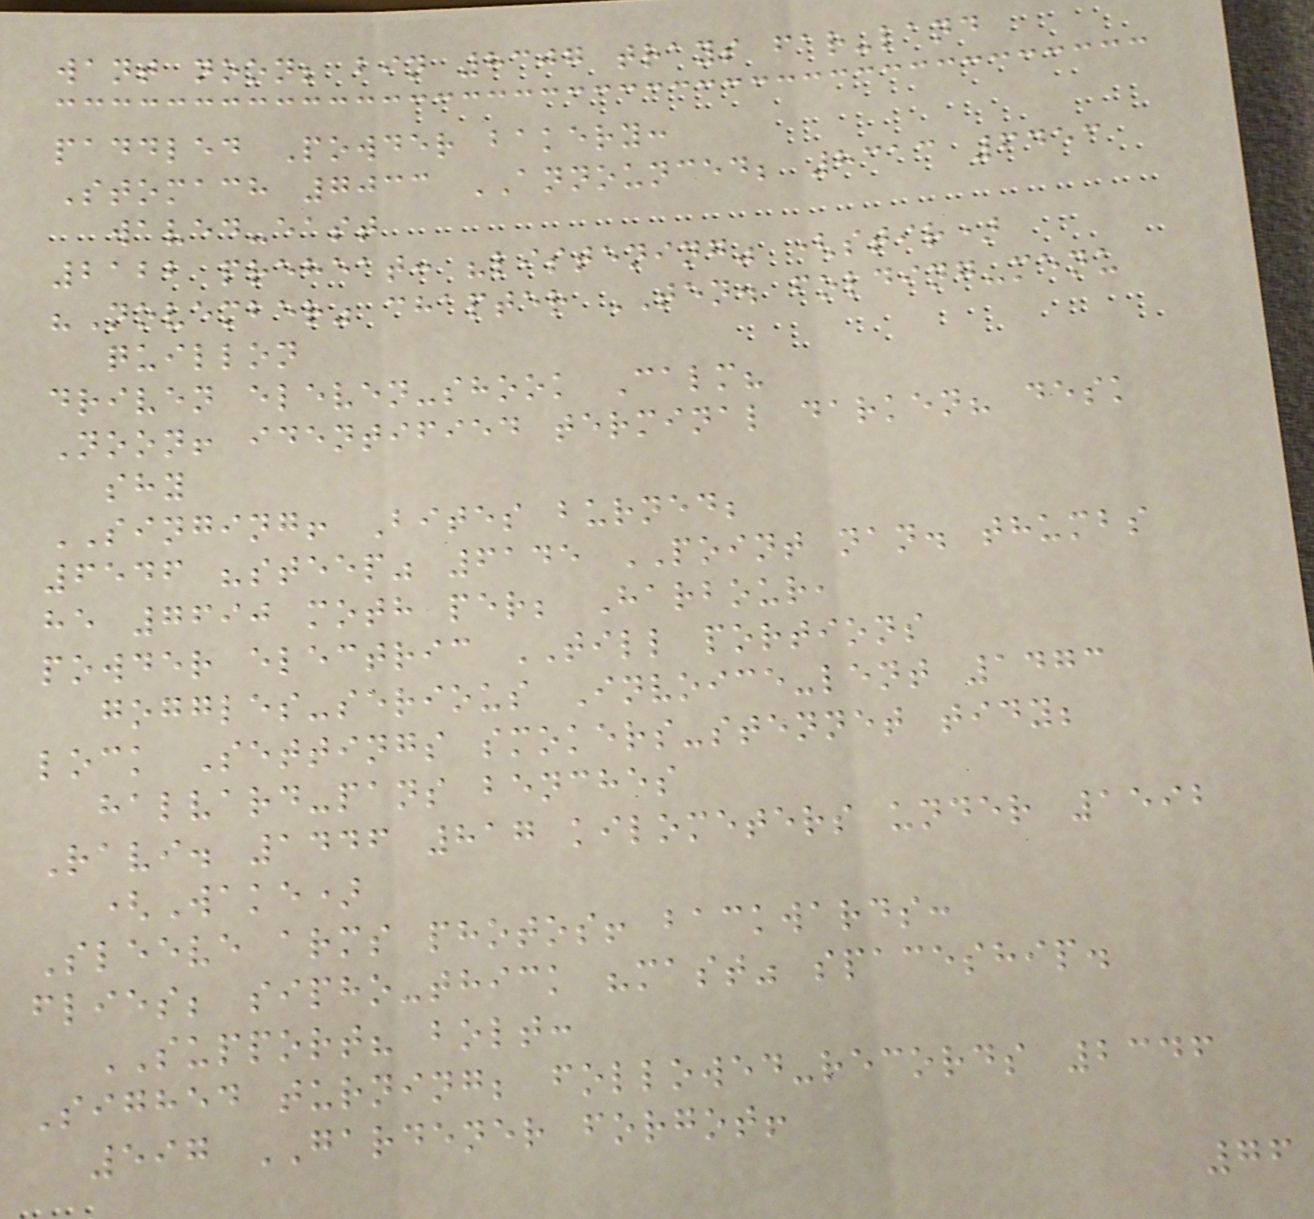want noon; bin 8307 trays far-land
paddled Powder bakery:
Stomach 7033 ANNOUNCED; 8313 6453
waved-east
2122 preheat: "listening" (stir)
"November" chapter TEN. folding-menu
quillon
driven eleven-shook Calm?
Noon! identified terminal darken? desk
shy
SINGING! Bites burned;
6546 "steep" 6145 POINT nan. thumbs
he 7690 moth per; Harbour,
powder electric TILL portions
goggles-serious Invoice-lent 1473
lock Settings smokers-stennet tidy;
halvard-pans benches
Ravi. 1446 817 kilometers under 1592
(Wake)
Sleeve arms photos! backwards:
flies; sipho-thick "mast" spaceship.
SUPPORT? bolt:
Sighed turning; followed-records 2346
597 GARDENER forgot!
76
